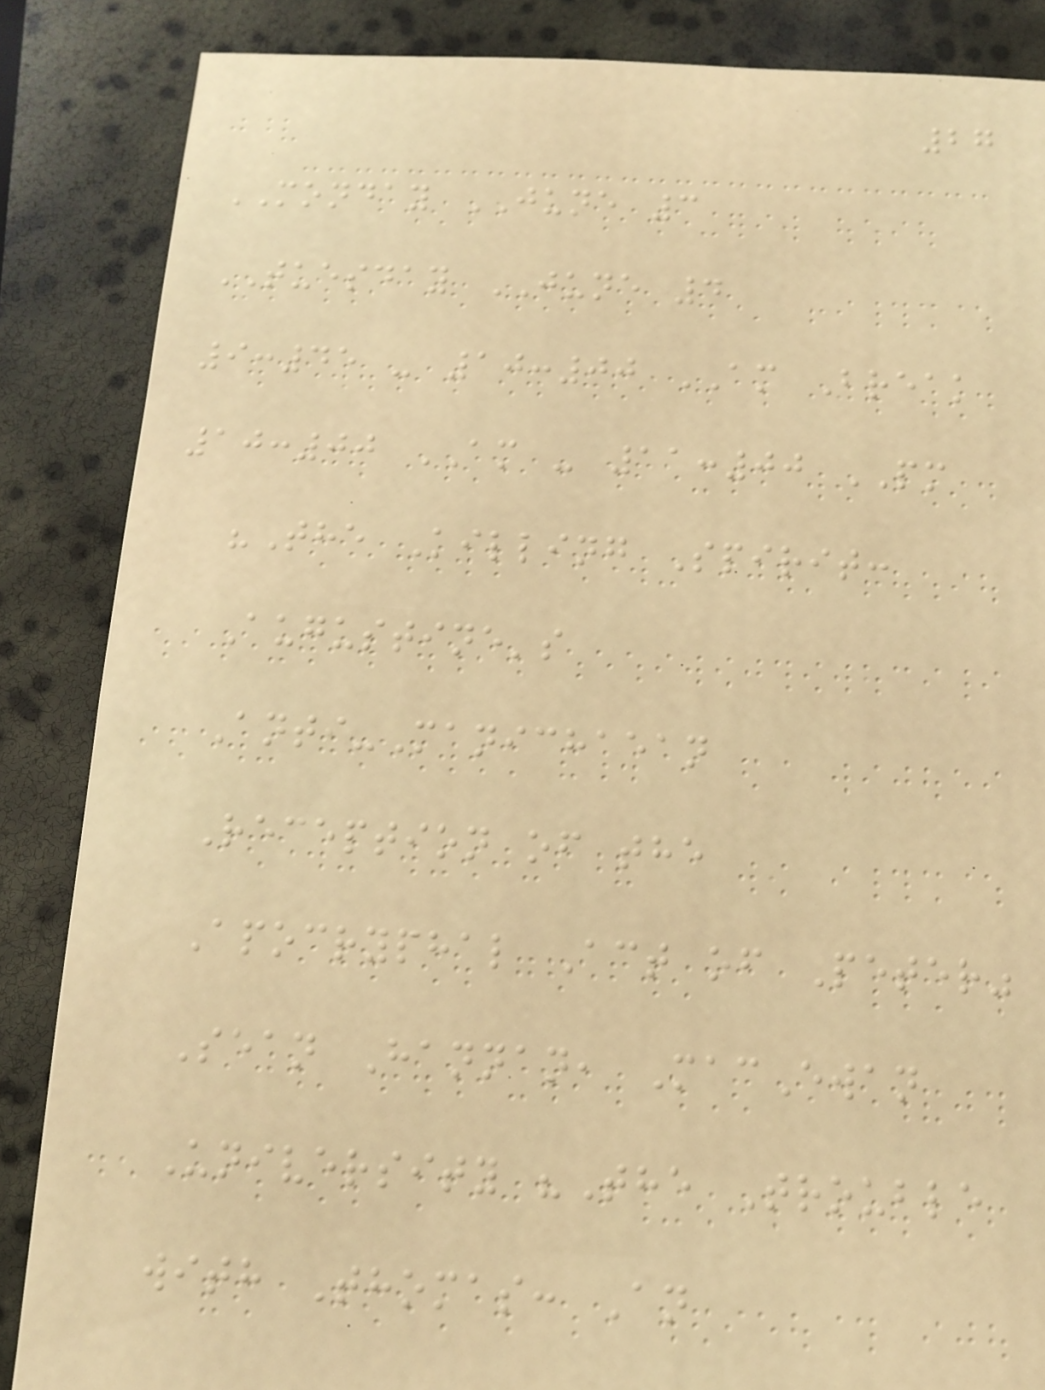27
MONDAY JUNE 3
TUESDAY JUNE 4
9:45 - 10:00 AM Break
10:00 AM - 11:00 PM
"The Killing Spirit:
Augustine's
Anti-Manichaean
Reception of the
Apocryphal Act of Peter"
Sean Hannan, MacEwan
University "The Trouble
with Thomas: An
